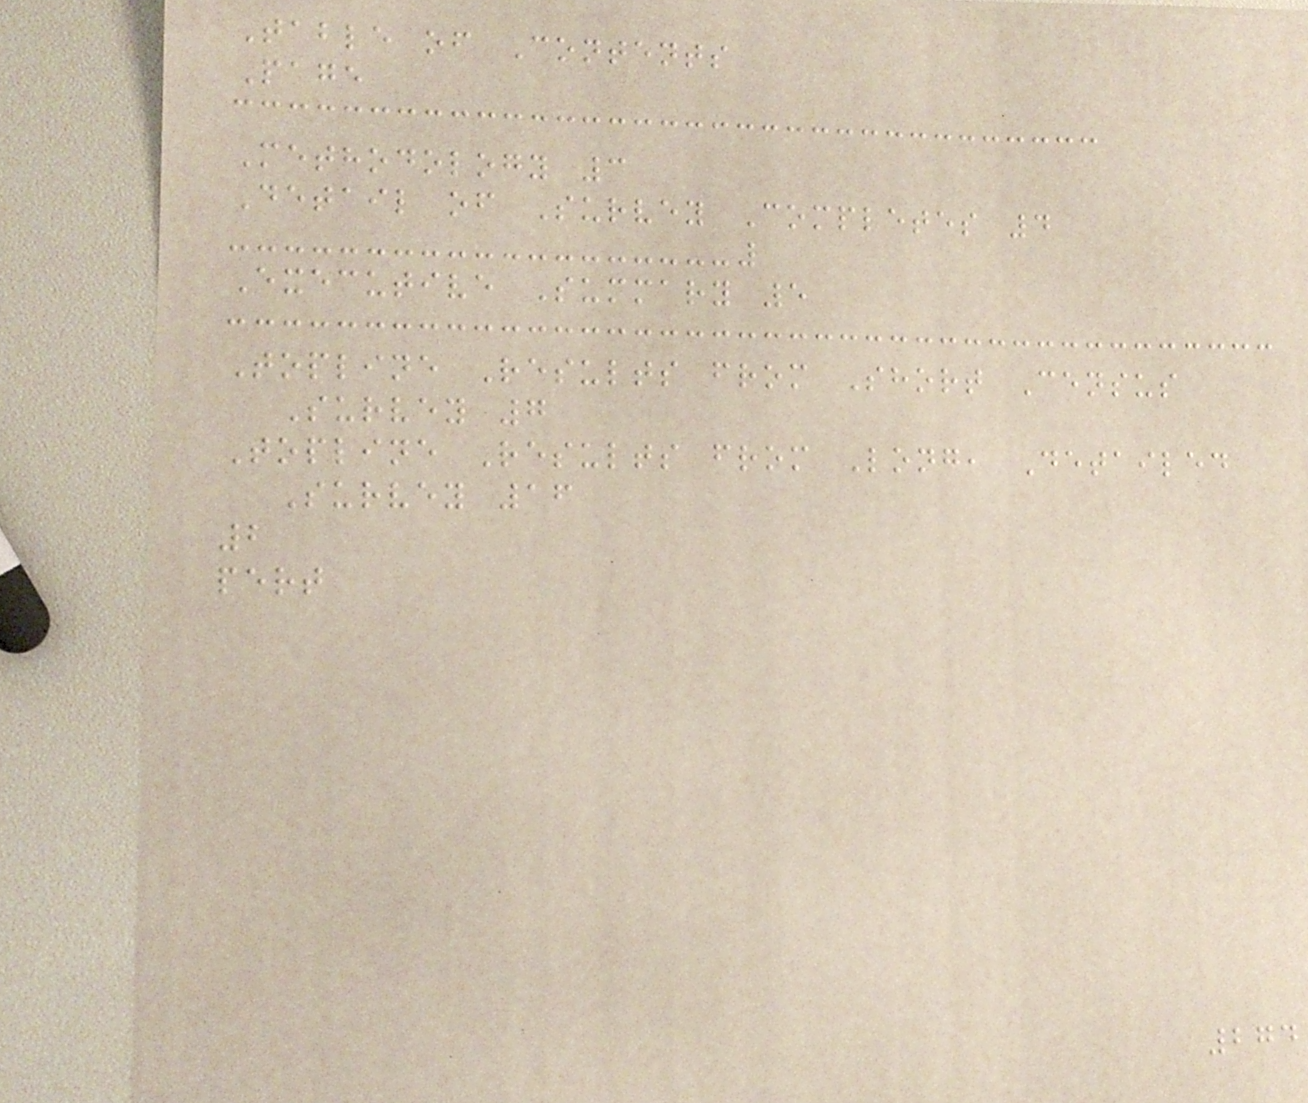Table of Contents
Page
Methodology 3
Detail of Survey Completes 4
Executive Summary 5
Topline Results from Short Census
Survey 7
Topline Results from Long, Detailed
Survey 16
2
pert
274
